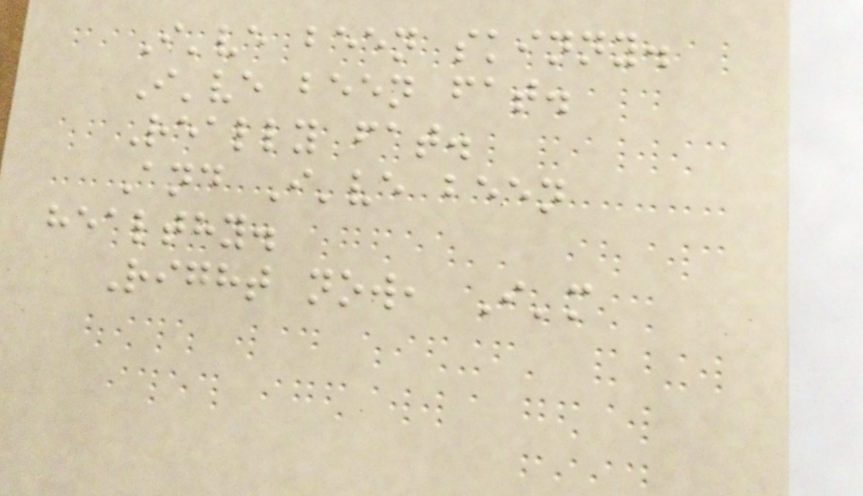I've been skinny.
I've been fat.
Really fat.
And I've been
healthy.
Right now, I'm
